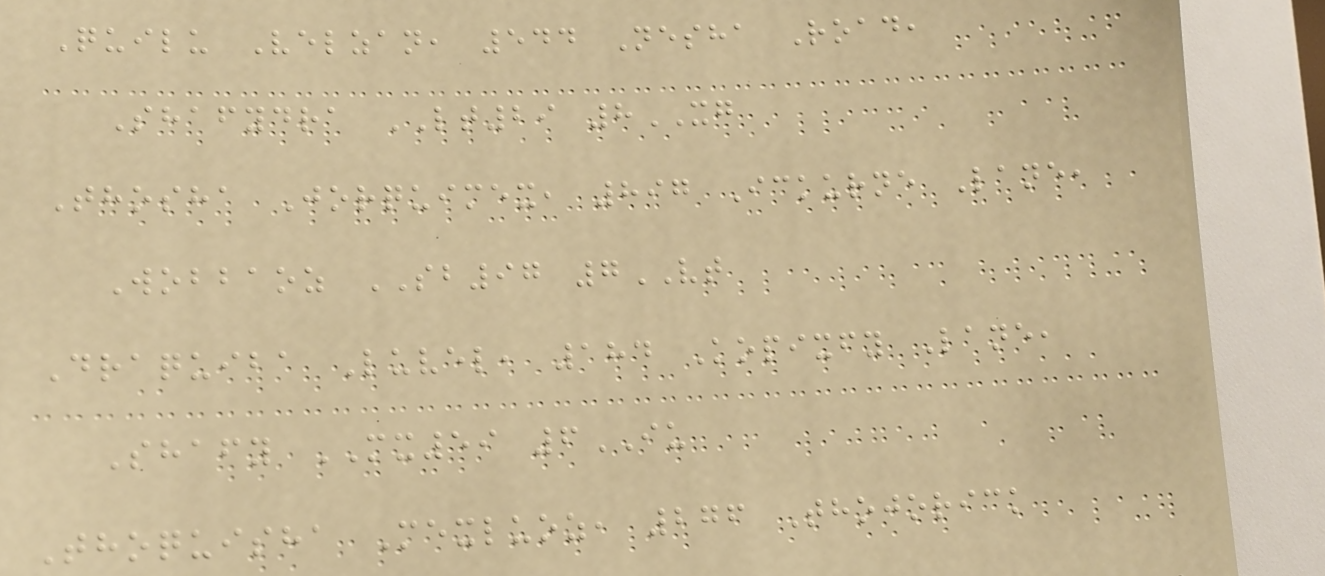Quilu Velzan, 544 Nesha Road,
Shafydra LT29 8XG
Thosha Jorquimex, 897 Ickurne Lane,
Wobbaoz SB97 7VT
Draquiba Luvel, 184 Kopixfy Lane,
Shafy MX59 6IU
Thoquisha Mexluoz, 276 Thojorick
